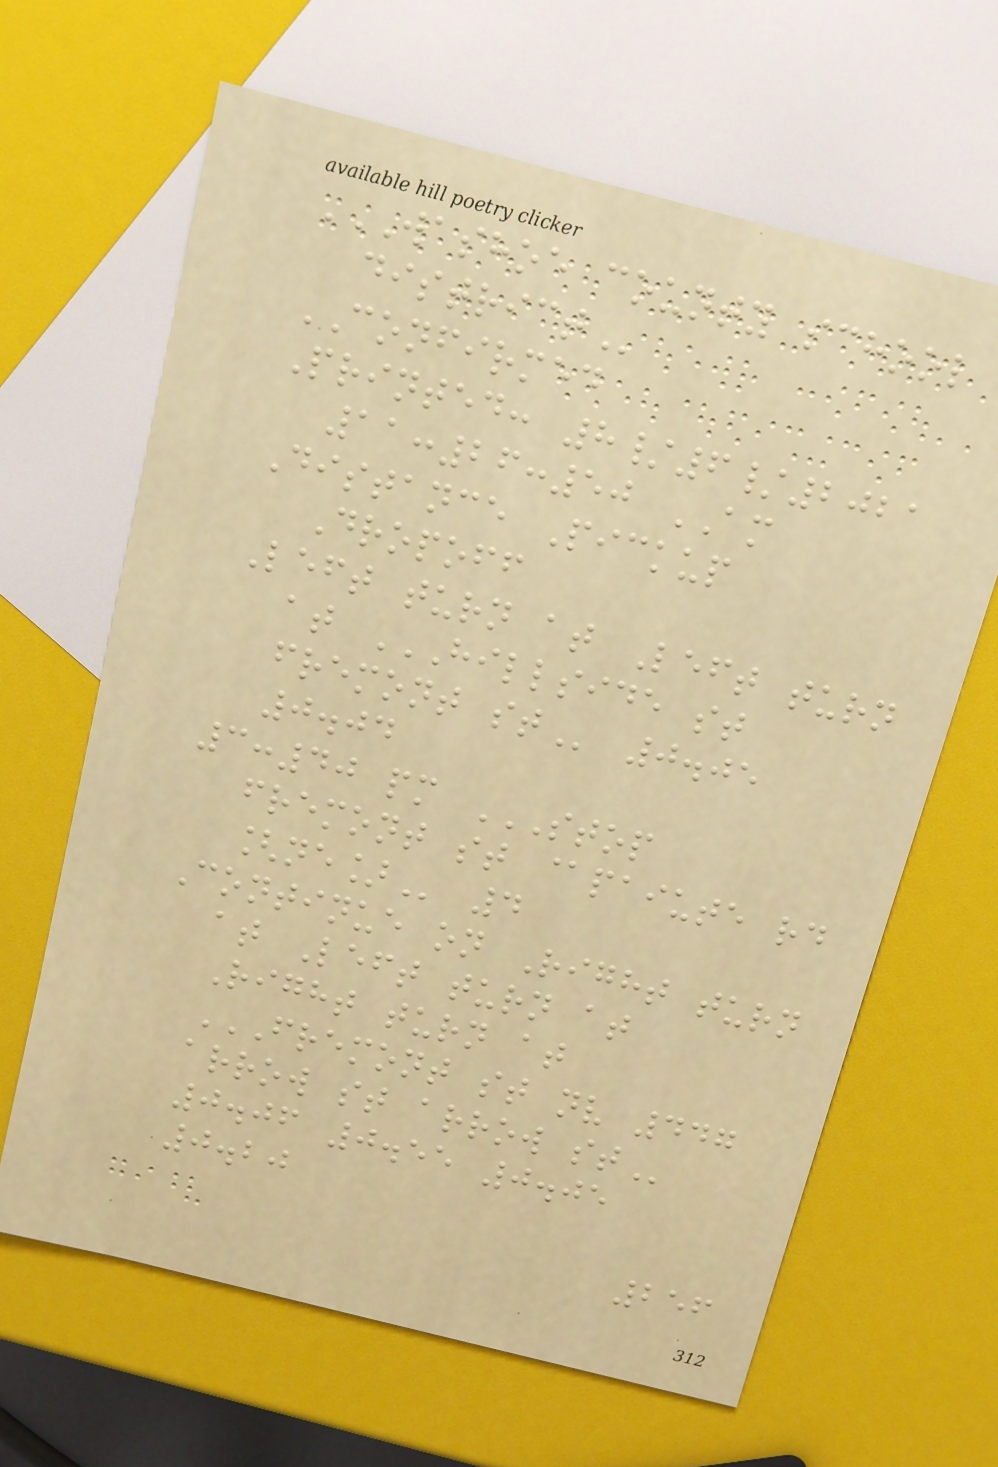WASHOE COUNTY SCHOOL
DISTRICT
CONFIRMED
Printed: 8/6/2021
11:26:50 AM
Distance Pickup
Dropoff
Left turn at Left turn
at HILLSIDE ST
FREMONT ST 0.05
0.04
3:40 pm STOP
FREMONT ST @PAIUTE RD
[NE] 4
Continue on Right turn
at Left turn at
Right turn at
FREMONT ST NV 447
ARROW ST ARROW ST
0.06 0.55 0.05
0.20
256
